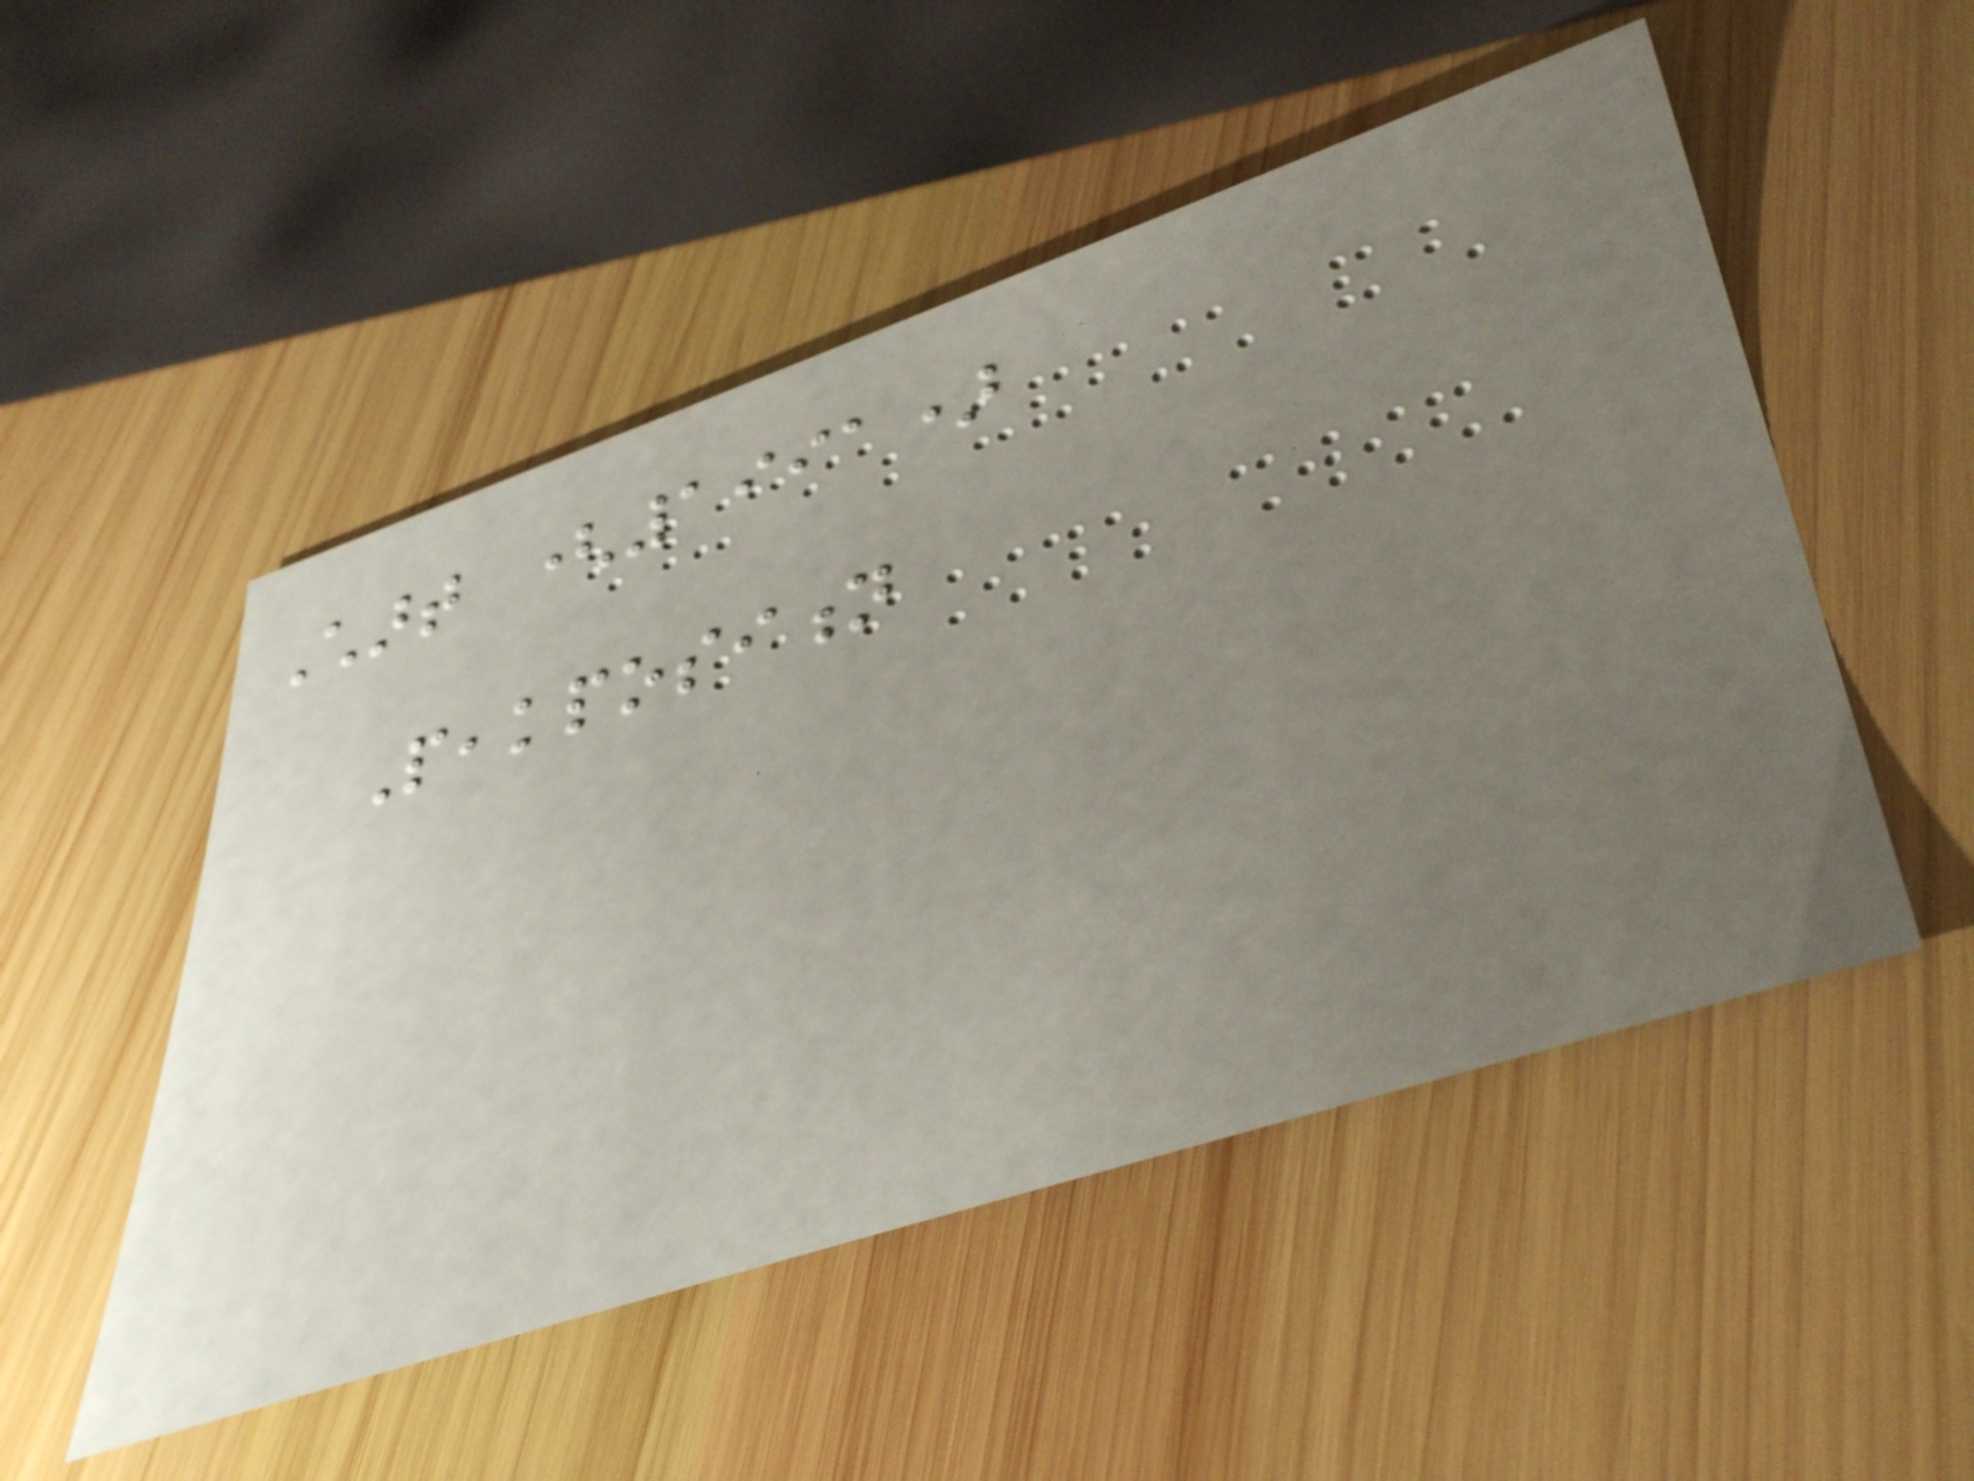Chart (1991)
Peakposition
